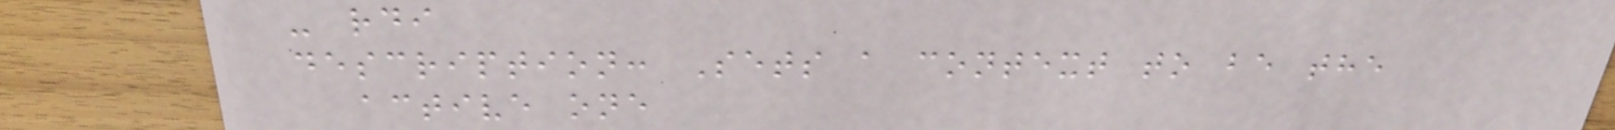- rdi
description: Sets a context to be the
active one
